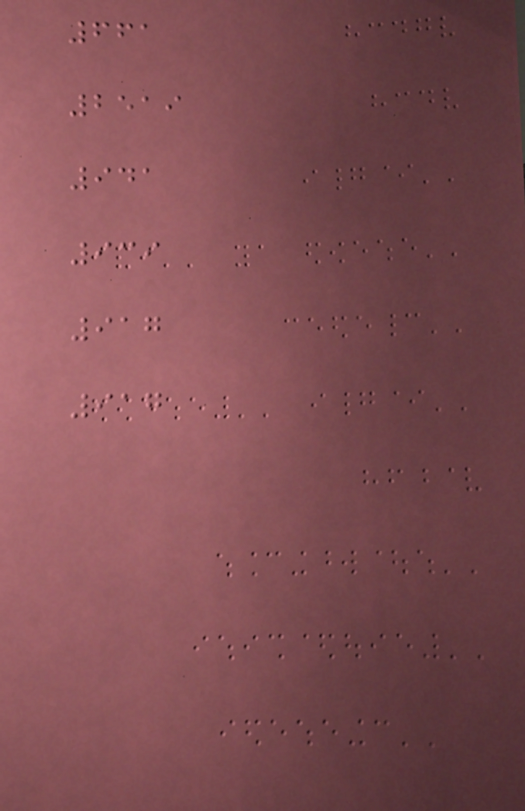661
2519
941
939
917
917
